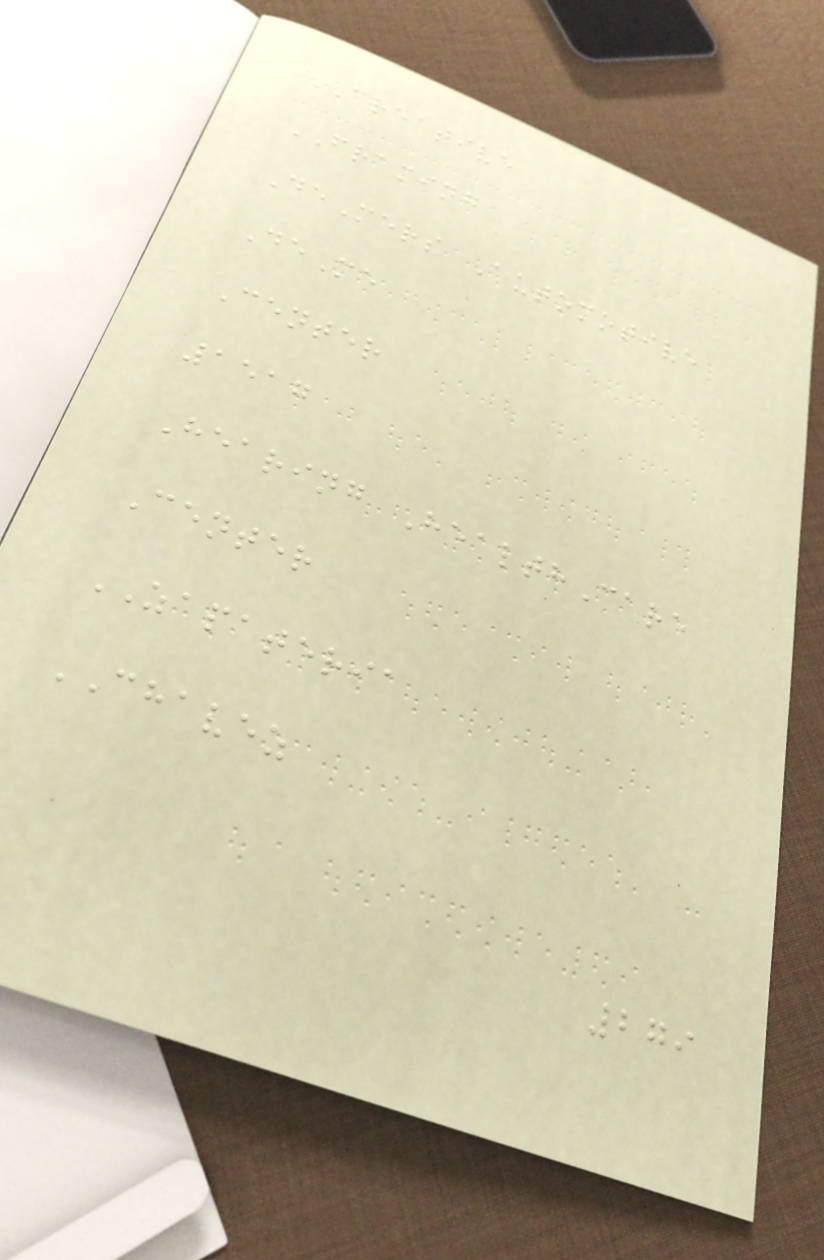CREATIVE
FRAMING
DeMers Automotive
DeMe
Center
1517
Hearing HealthCare
Center
ZAPATERIA
CHAVEZ
279
